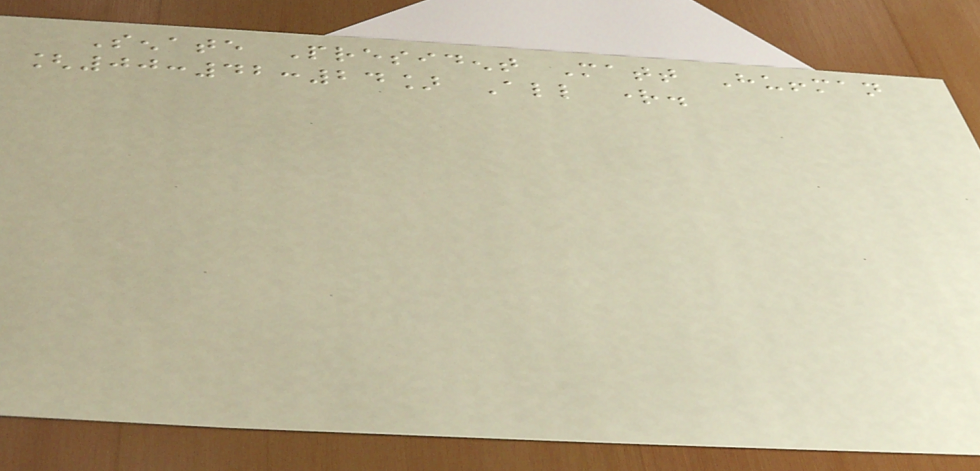Senate President Matt Huffman
[00:42:24] All right.
